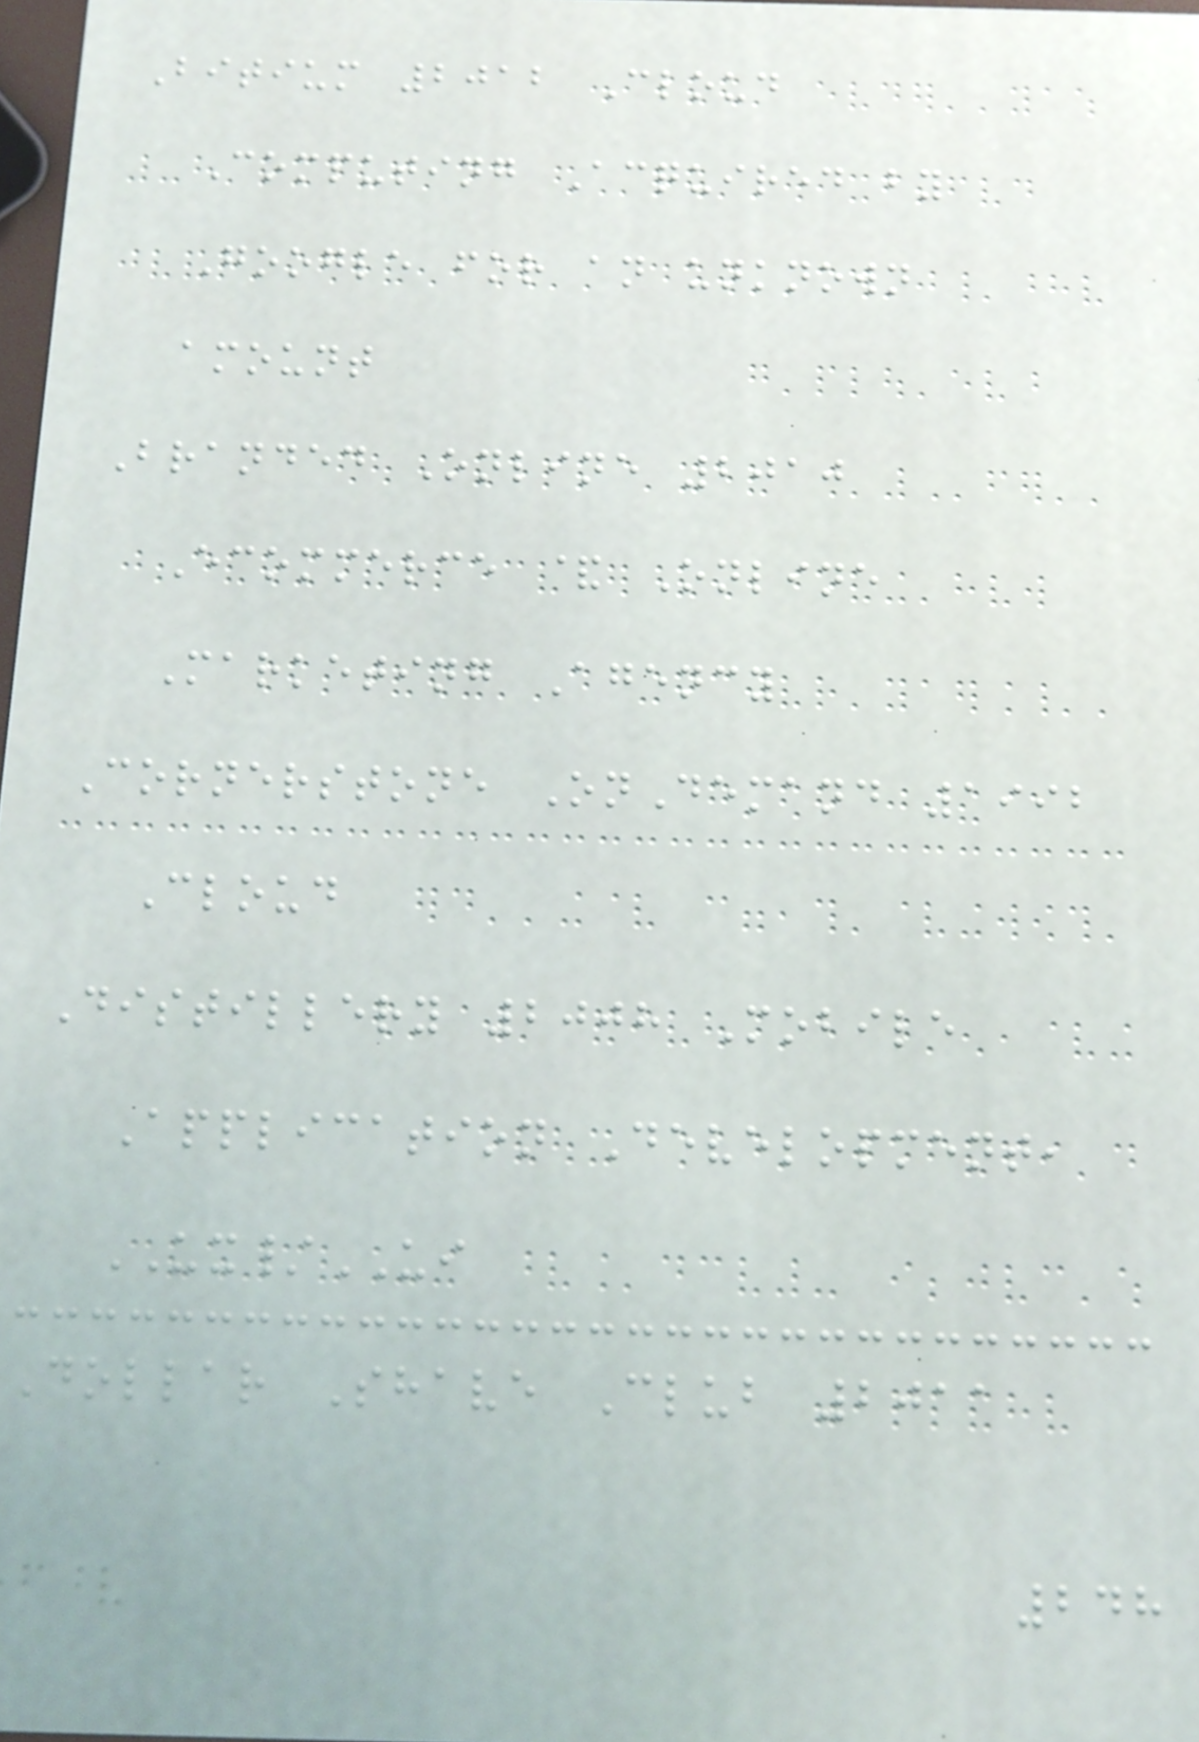Bitium 2012 Cloud
Computing Acquired by
Google for an unknown
amount
Branded Online 2010
Ecommerce & Online
Marketing Agency
Cornerstone OnDemand 1992
Cloud
Distillery 2008 Mobile
Application Development,
UX/UI
Dollar Shave Club 2011
248
